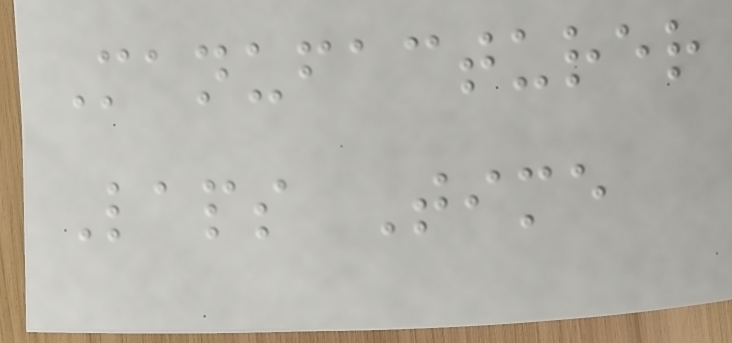Manufacturer
Laps Time
